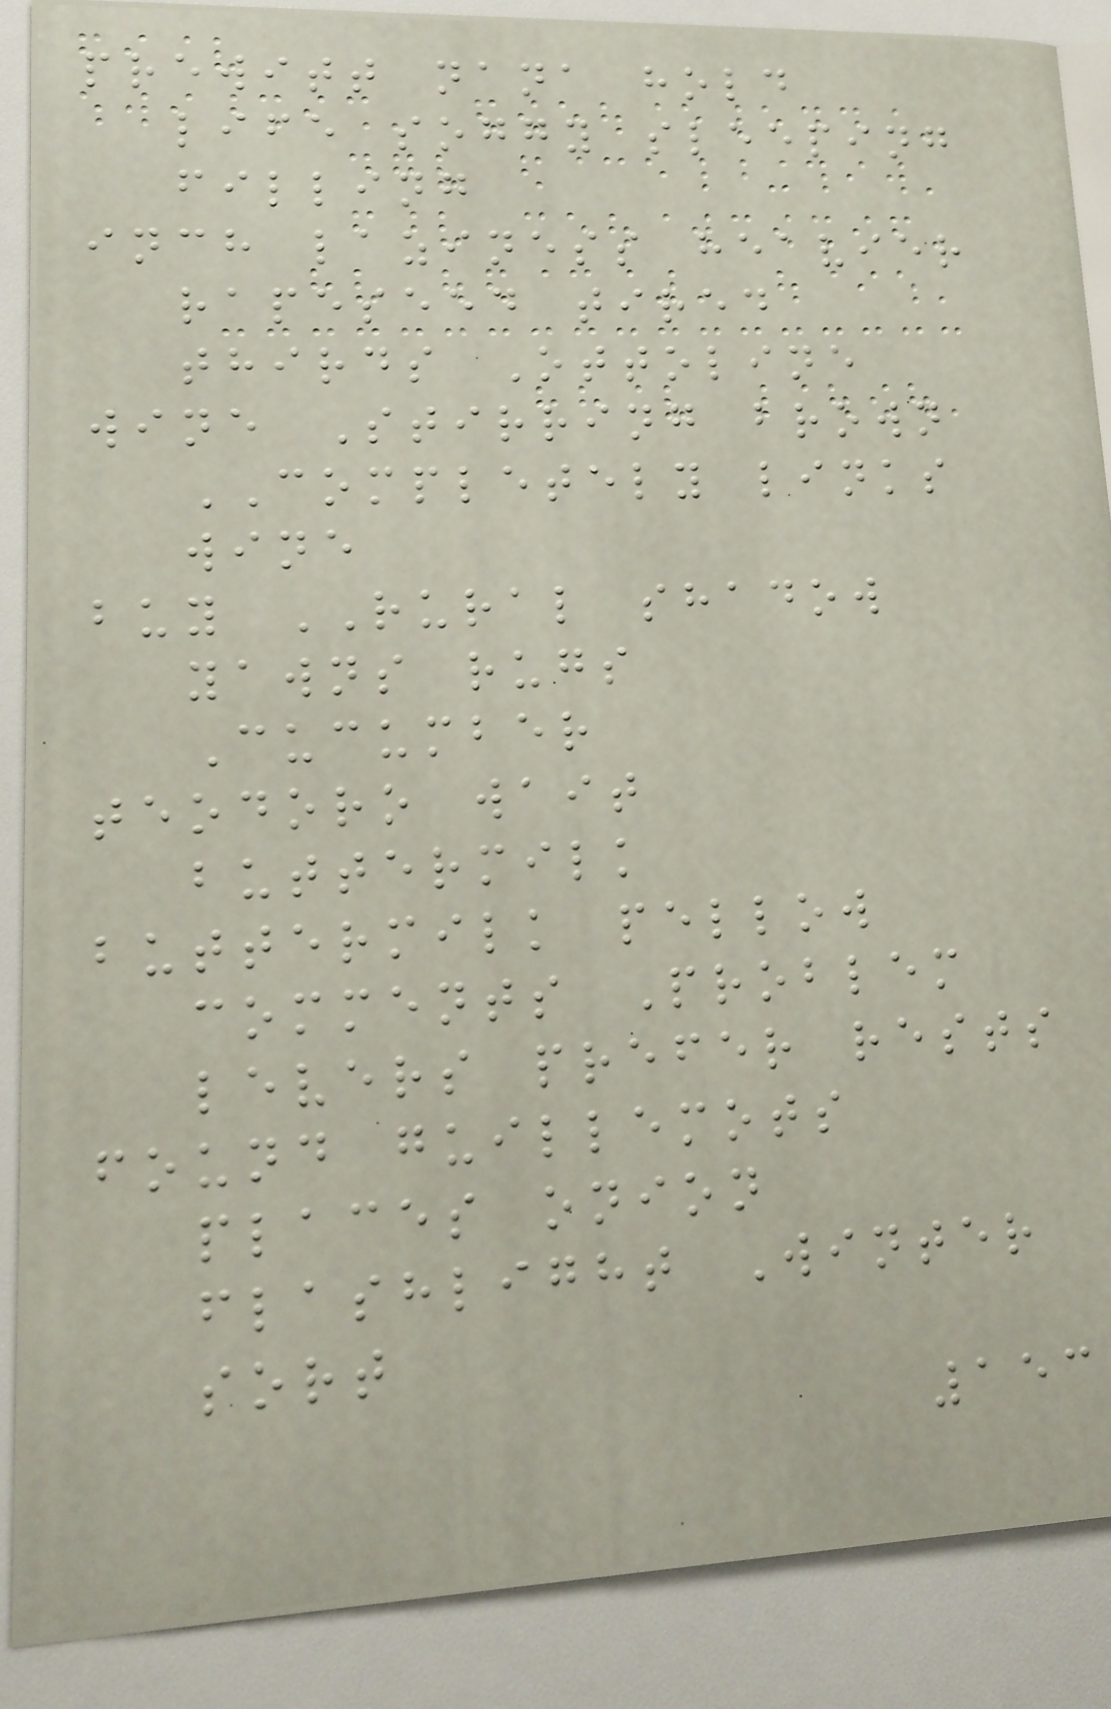prewitt nana hold
life soggy sleeping
filling
inch laziness heavier
rapeseed tired
thirds Ottoline
wine Stirring brown
COMPLETELY links
wine
buy RURAL shadow
yawns rugs
Cucumber
teodoro wait
buttermilk
buttermilk pellow
comments Problem
levers prefer rests
found guillemots
places onion
flashlight Winter
sort
153
